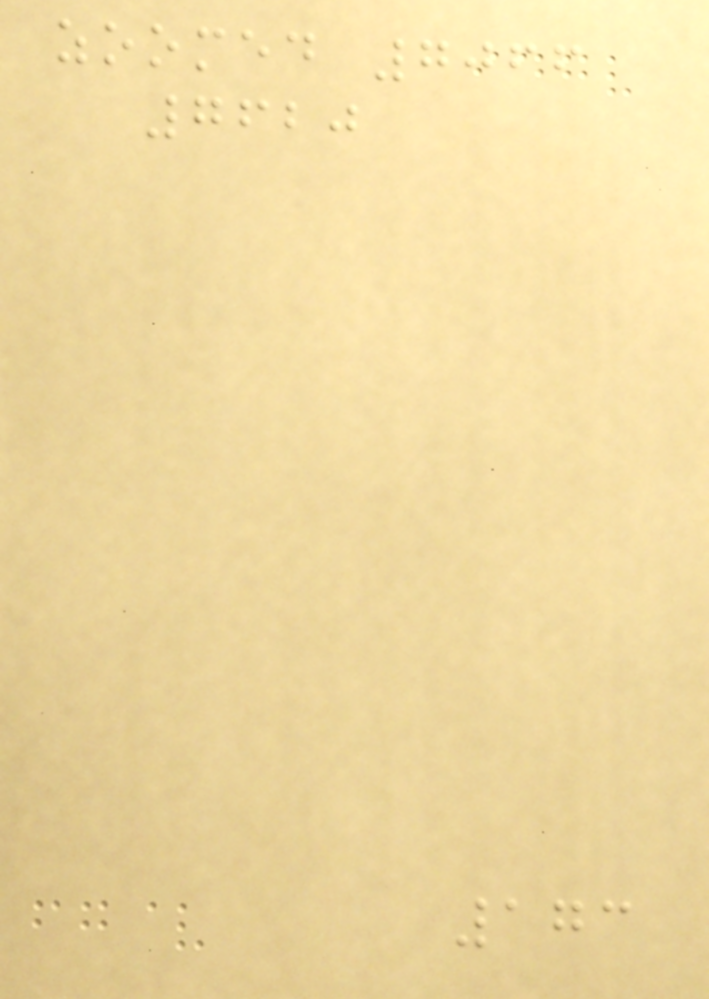zoomed 7066
7620
173
